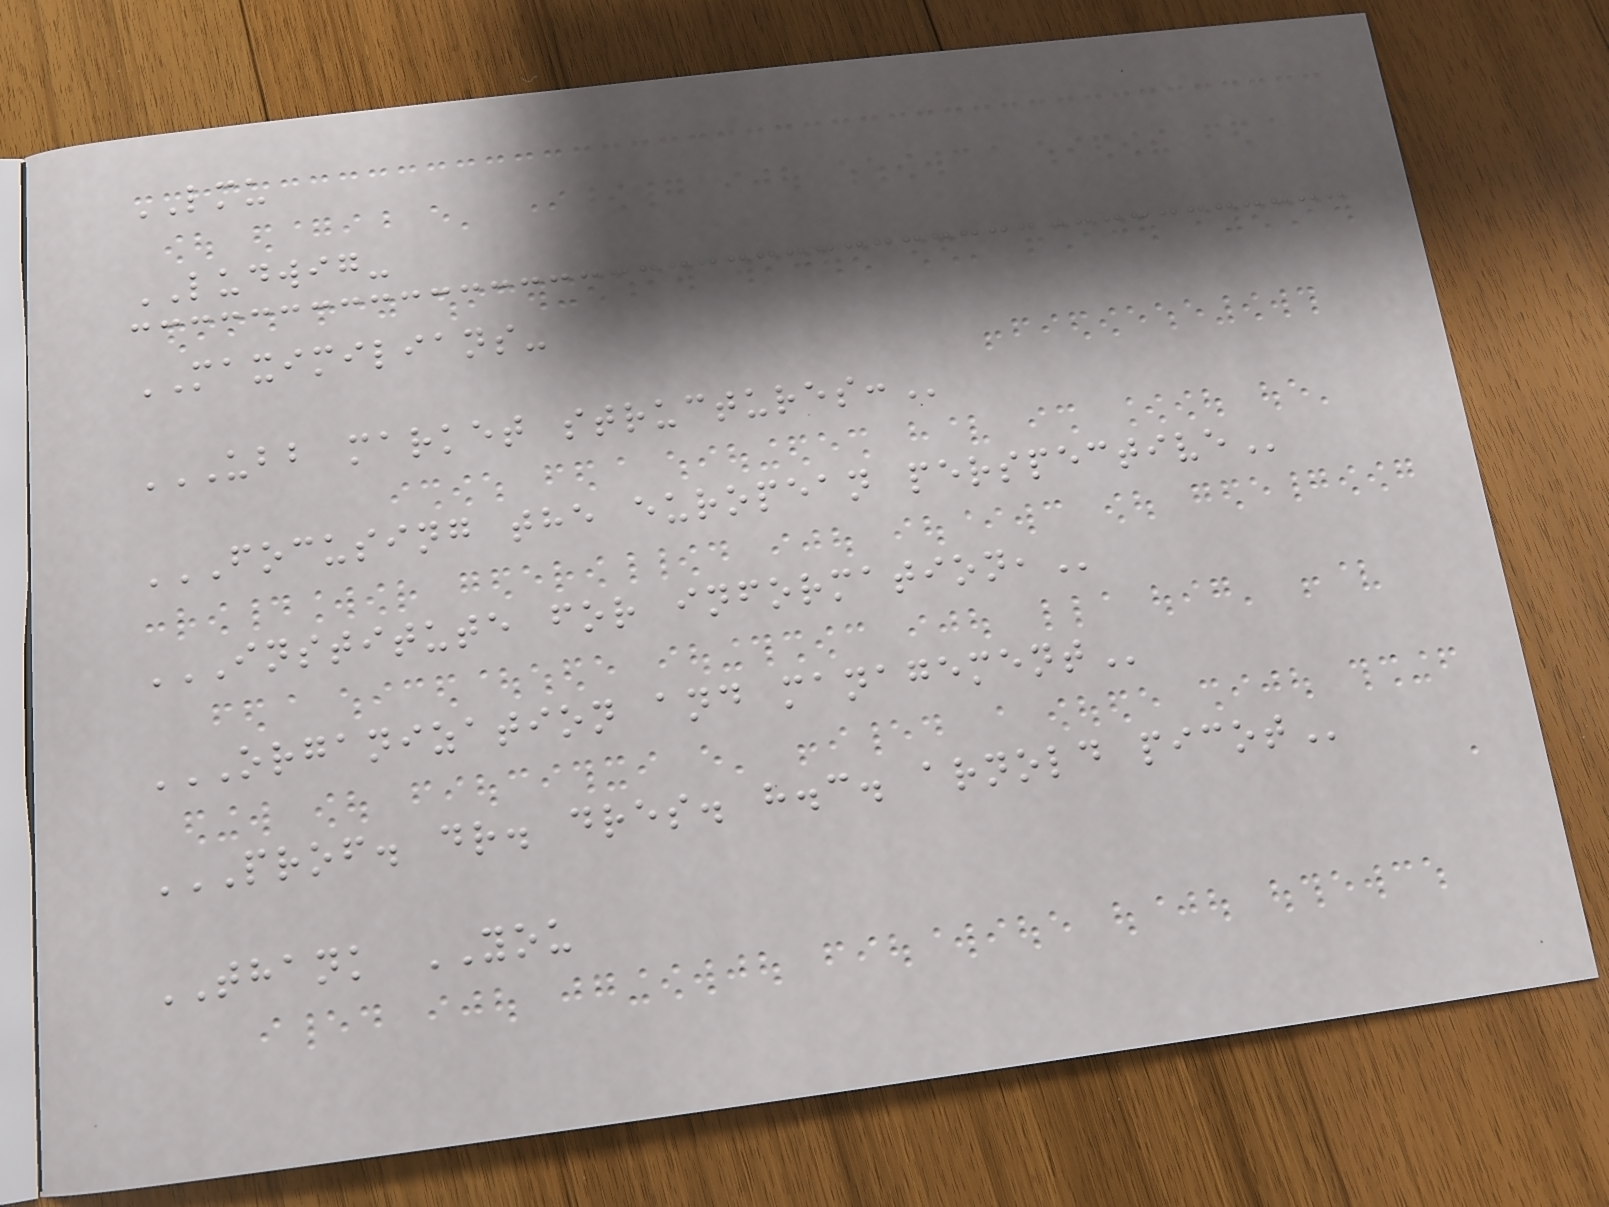LMU
LUDWIG-
MAXIMILIANS-
UBB MARKET STRUCTURES:
FOCUSING THE EUROPEAN PERSPECTIVE
INSTITUTE FOR INFORMATION,
ORGANIZATION AND MANAGEMENT
PROF. DR. DRES. H.C. ARNOLD PICOT
THANK YOU
